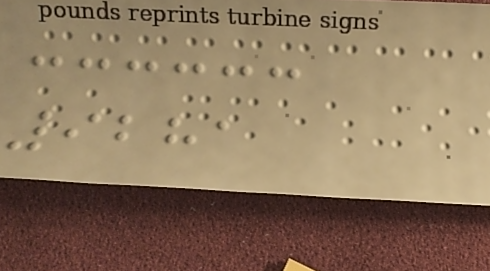9281
